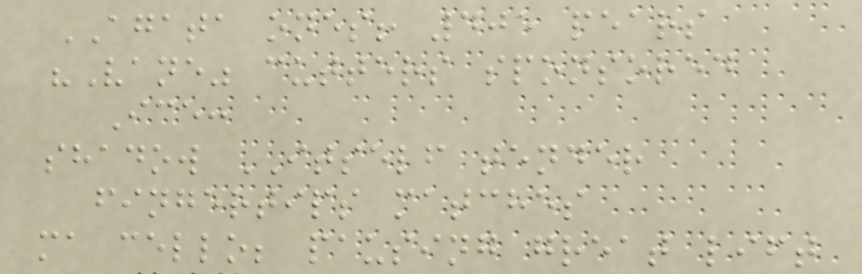AGATA ones! 405 pears
"Vane" cutters sponsored
Ice:
shadow ITSELF tender
fingertips matches
ma cello; pausing great lift
